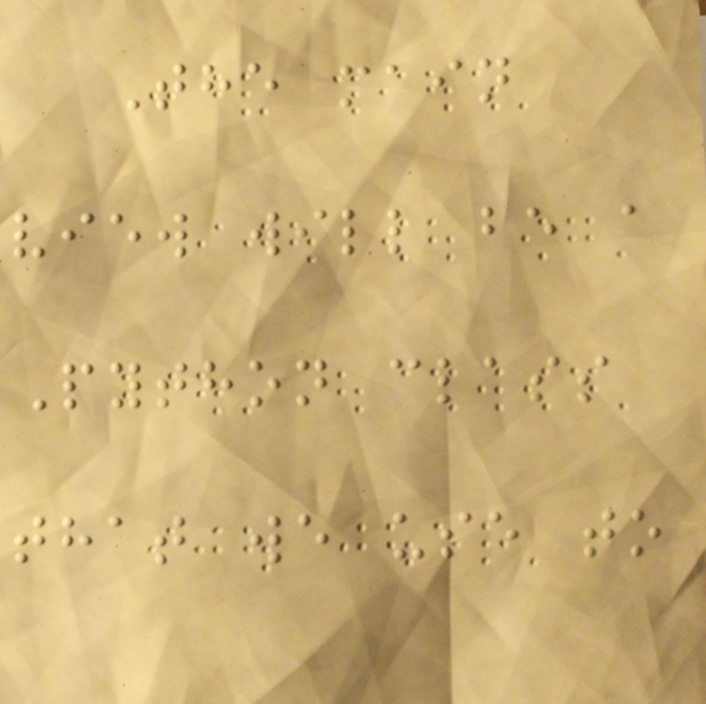The main
view will be a
Python class
that we use to
